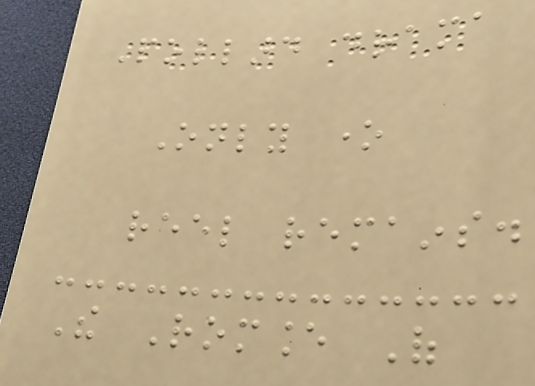Pollard drama
Only one
reel remains.
The Romance Of
